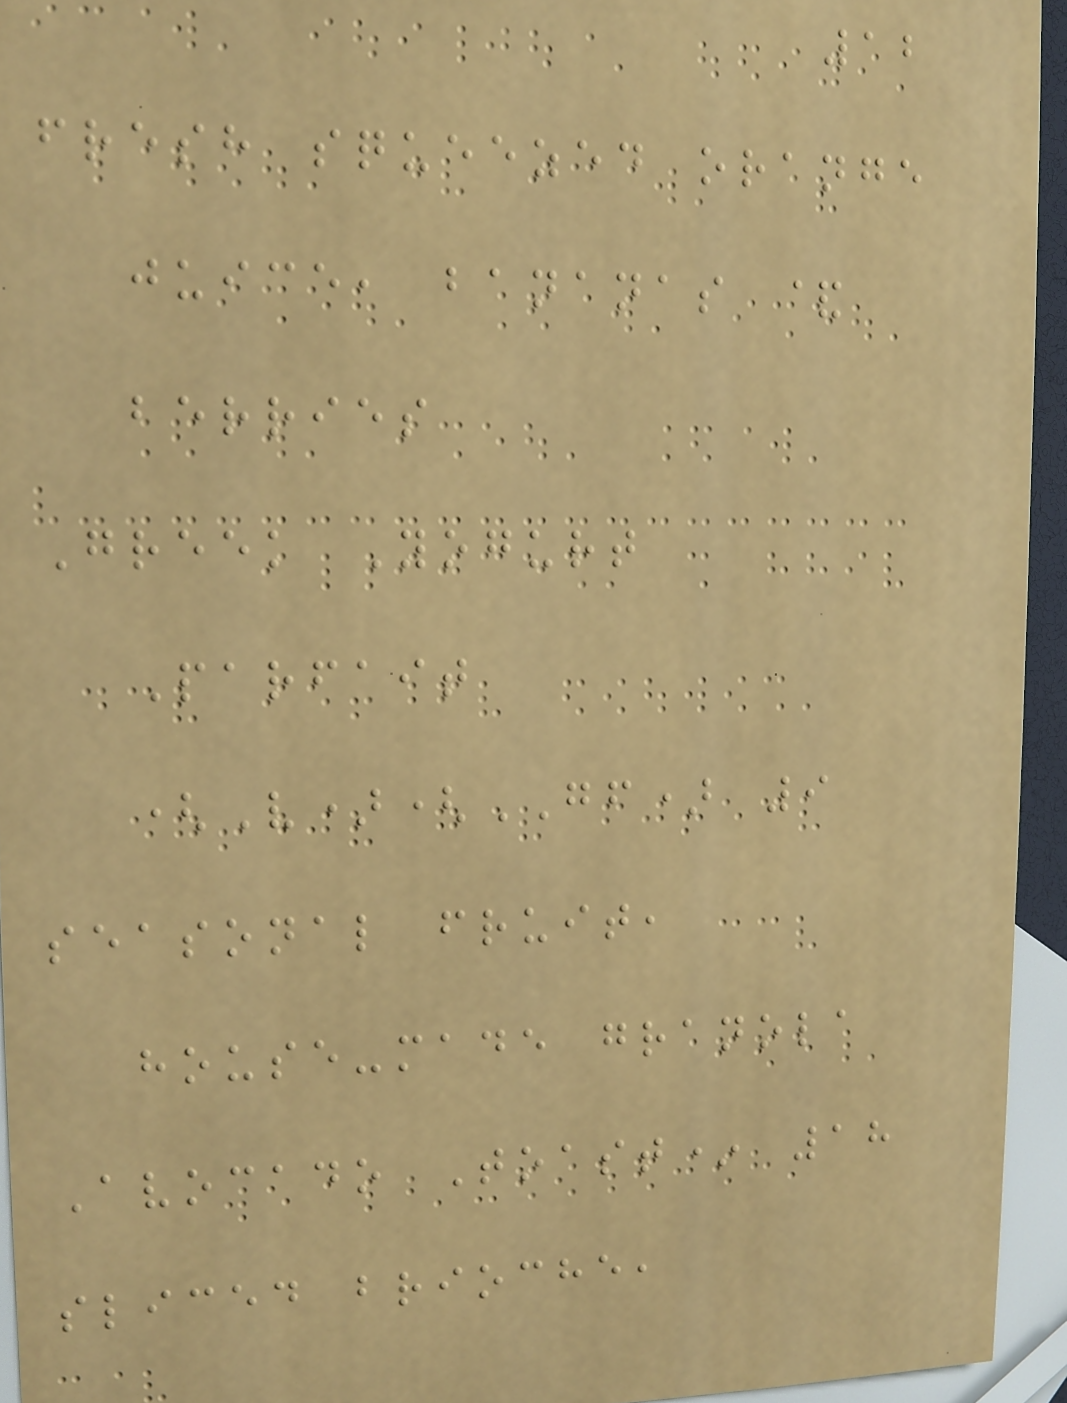12
fresh squeezed orange
juice, bananas &
berries
Greek Yogurt
Parfait
(V)(GF) 9
seasonal fruit,
house-made granola
Avocado Toast* 18
sliced brioche,
